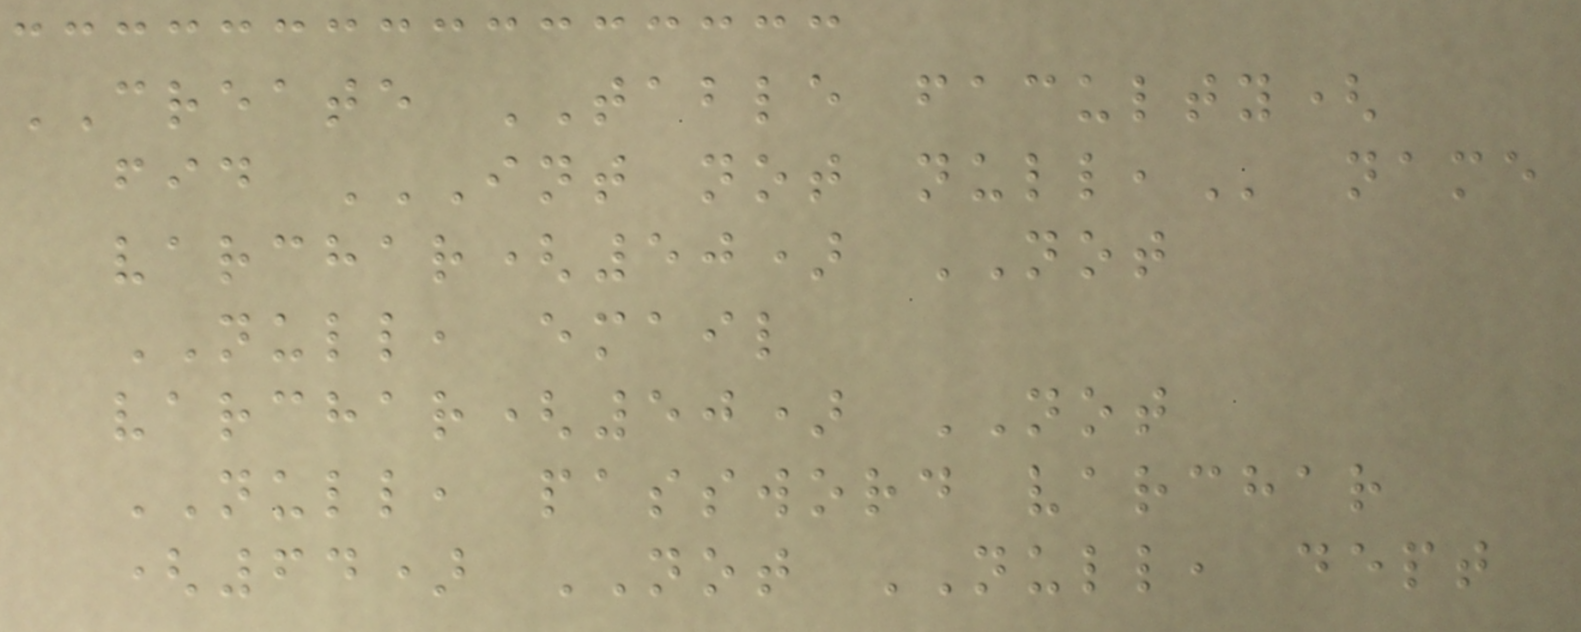CREATE TABLE faculty(
fid INT NOT NULL, name
varchar(50) NOT
NULL, email
varchar(50) NOT
NULL, password varchar
(64) NOT NULL, dept
